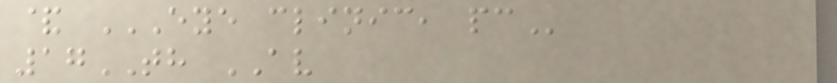& EYE CLINIC, PC
17TH AV
